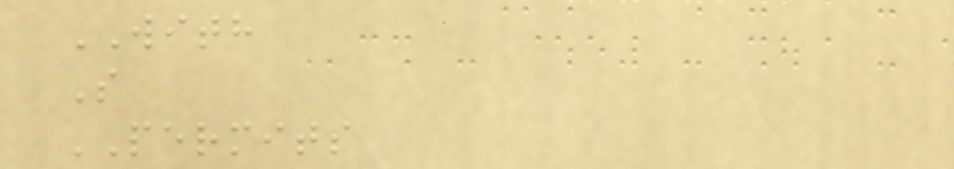WITH
S
PERMITS
